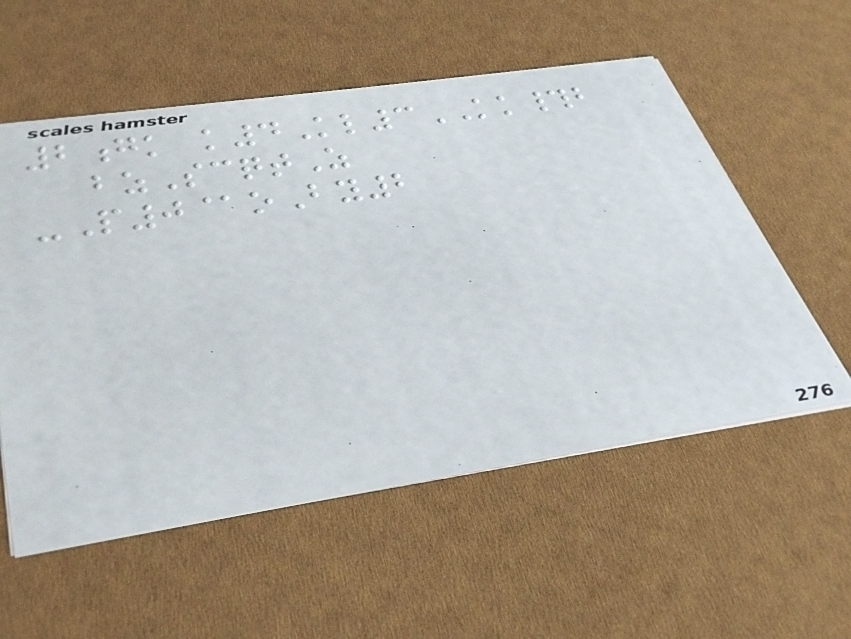2gk k4Kl3KK#b
bzScqtZ
-P0@oBy2
